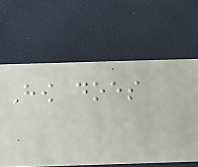How does
